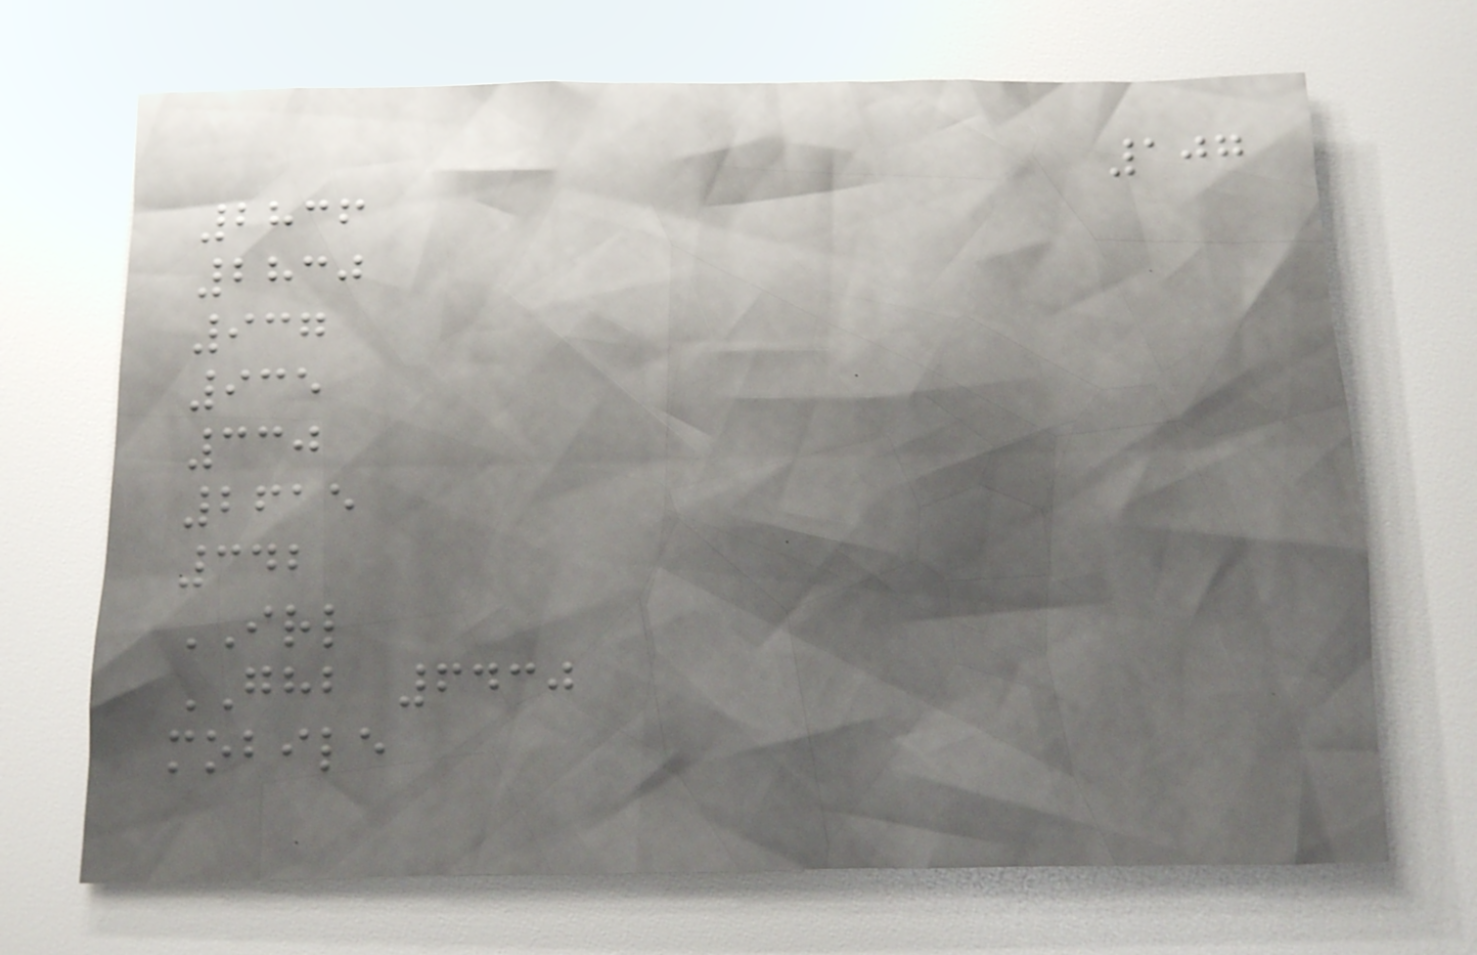107
2836
2830
937
935
330
2615
342
IRL
GHB 6430
mobile
